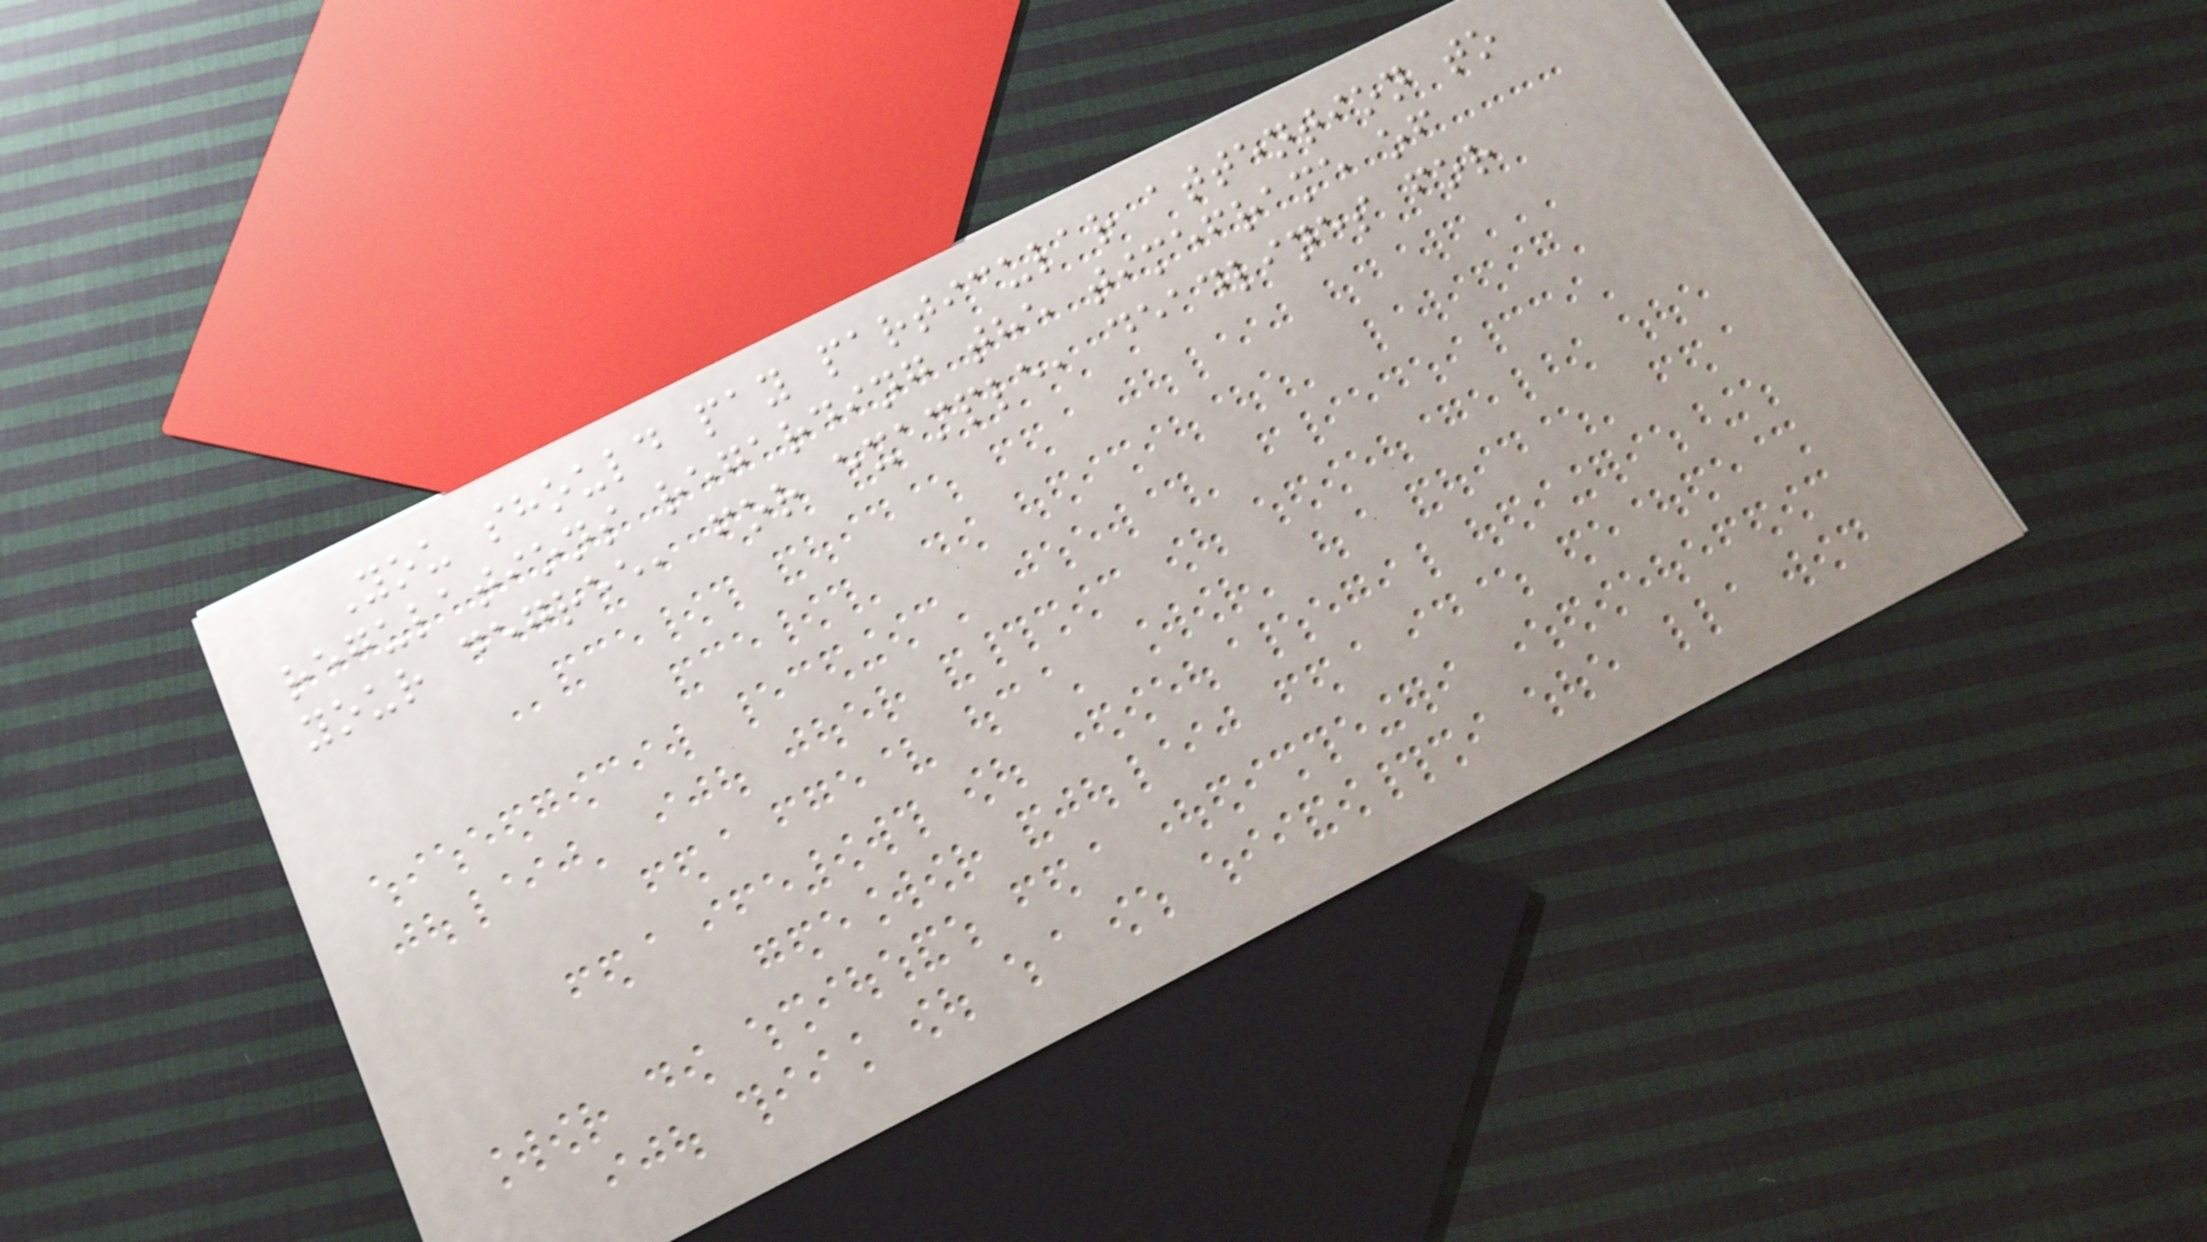You should pay particular attention to
regulations regarding the timeframe of
your degree, for example, deadlines for
